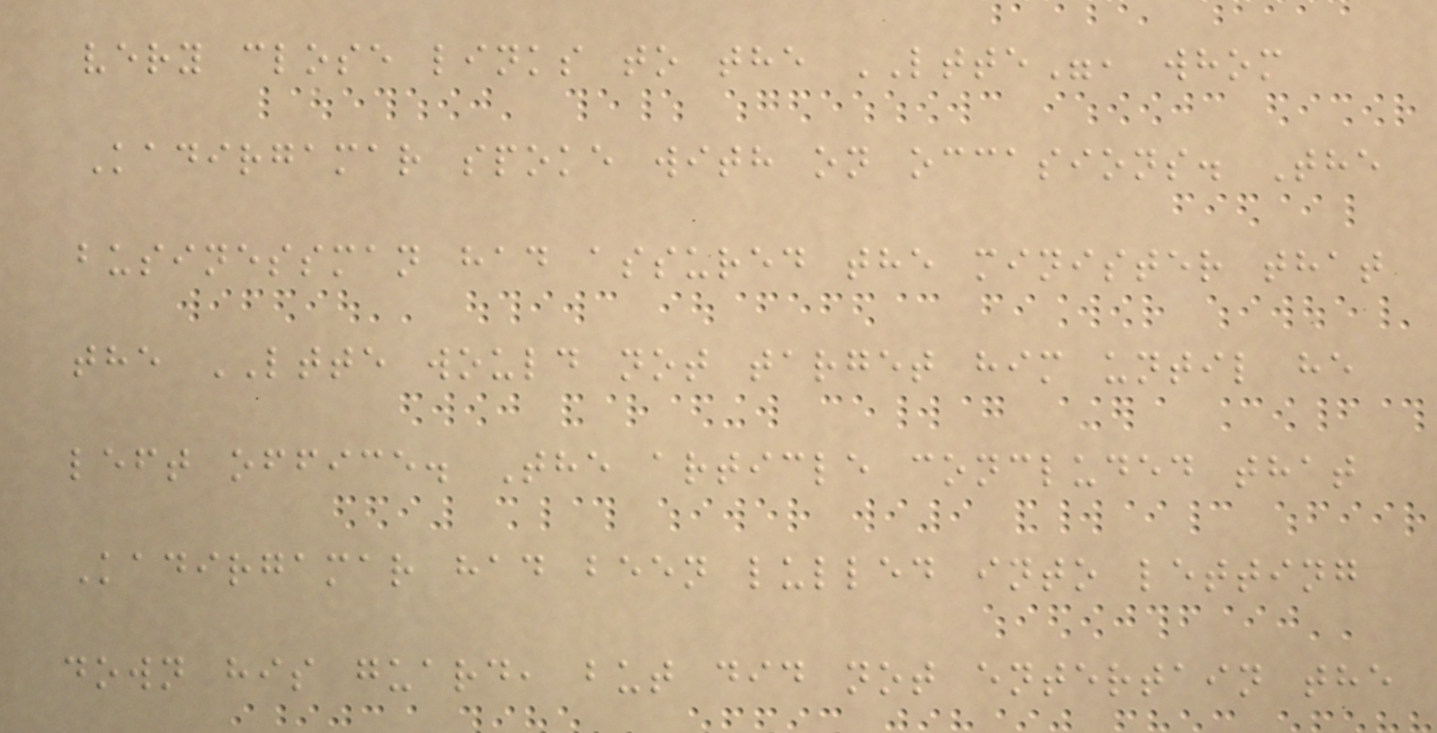very close links to the LTTE", whom
Kadirgamar spoke with on occasions. The
businessman had assured the minister that
the LTTE would not target him until he
left office. The article concluded that
Kadirgamar had been lulled into letting
down his guard, but did not entertain the
